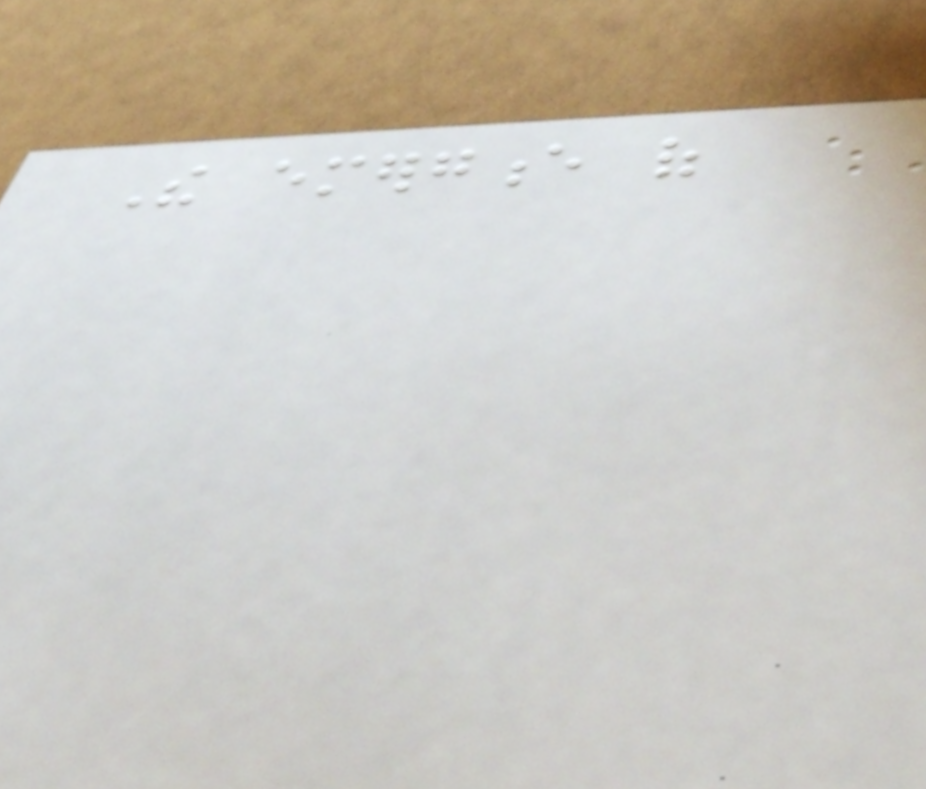The emergence of
